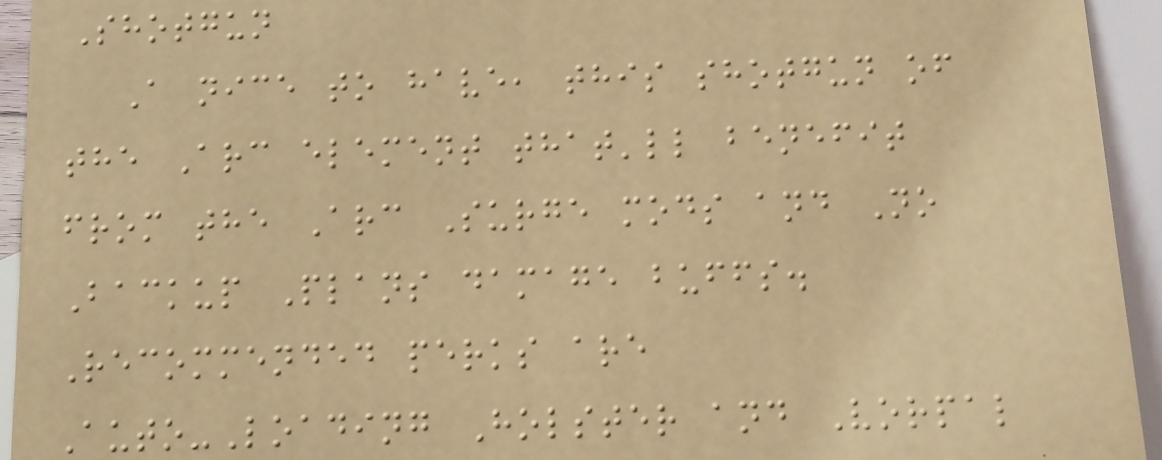Shotgun
A nice to have, this shotgun of
the Arc element that'll benefit
from the Arc Surge mods and No
Backup Plans damage buffs.
Recommended perks are
Auto-Loading Holster and Vorpal
